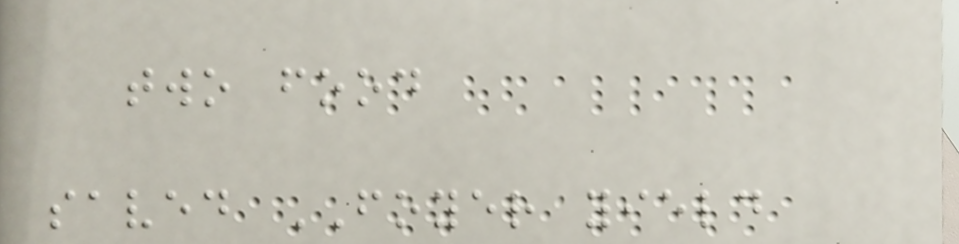two food
saved FOYER yield
